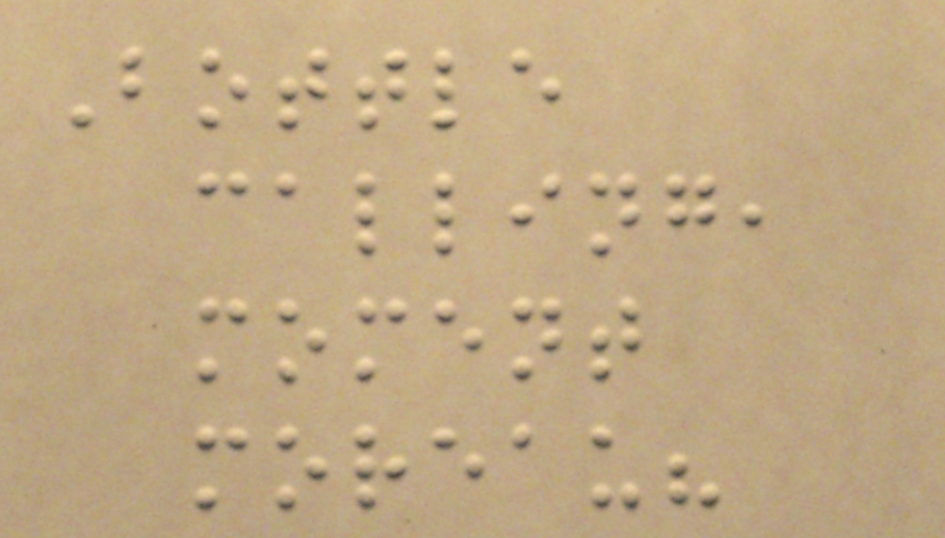Bottle
calling,
moment
moreau?
